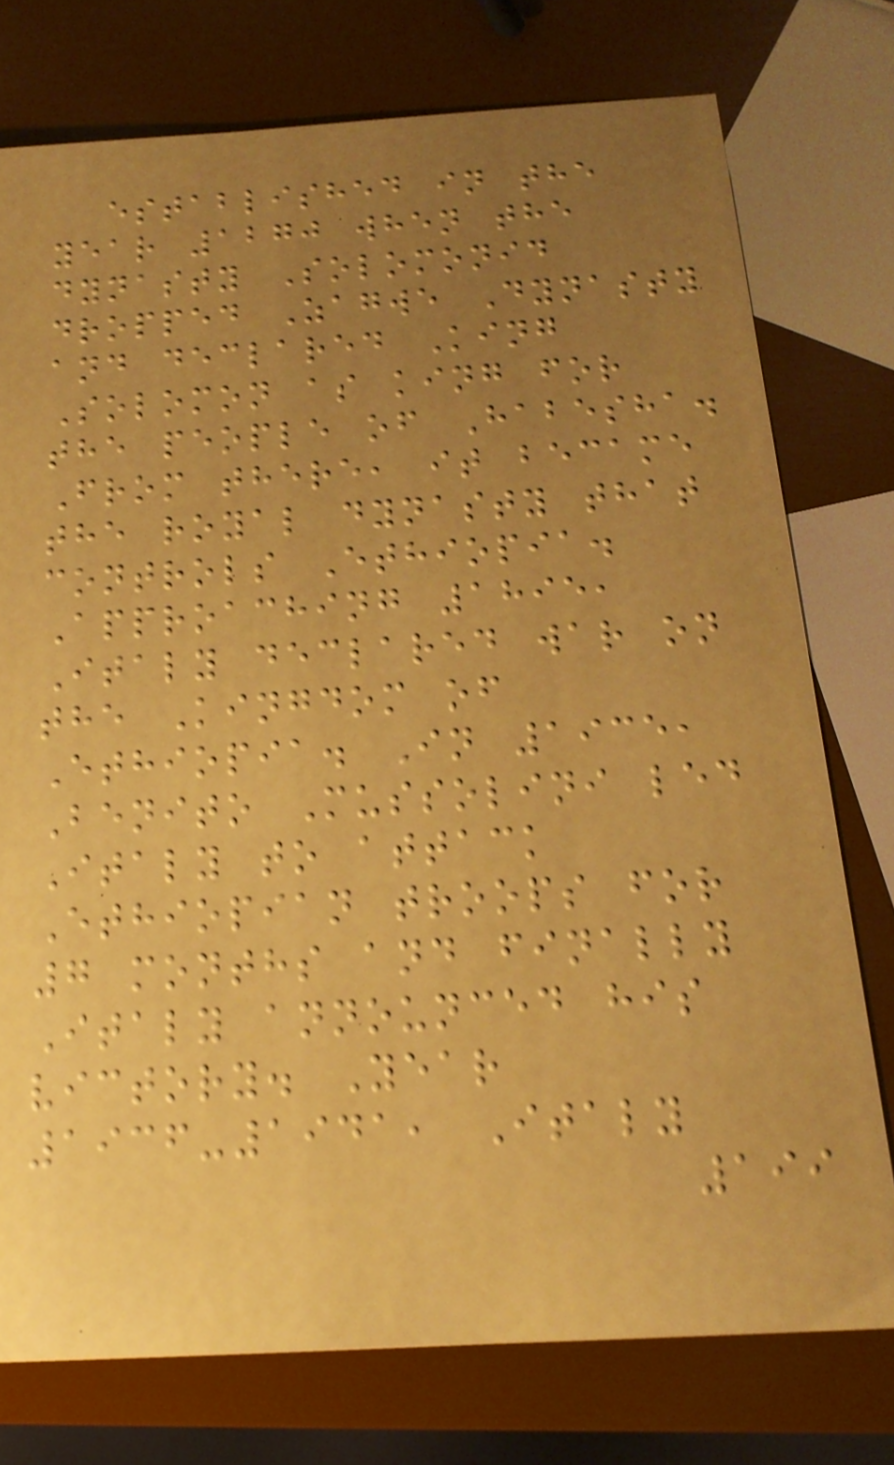established in the
year 1270 when the
dynasty Solomonid
dropped Zagwe Dynasty
and declared King
Solomon as king for
the people of Habesha.
From there, it became
the royal dynasty that
controls Ethiopia.
Approaching 1895,
Italy declared war on
the Kingdom of
Ethiopia. In 1935,
Benito Mussolini led
Italy to attack
Ethiopian troops for
7 months and finally
Italy announced his
victory. Year
1936-1941, Italy
199
